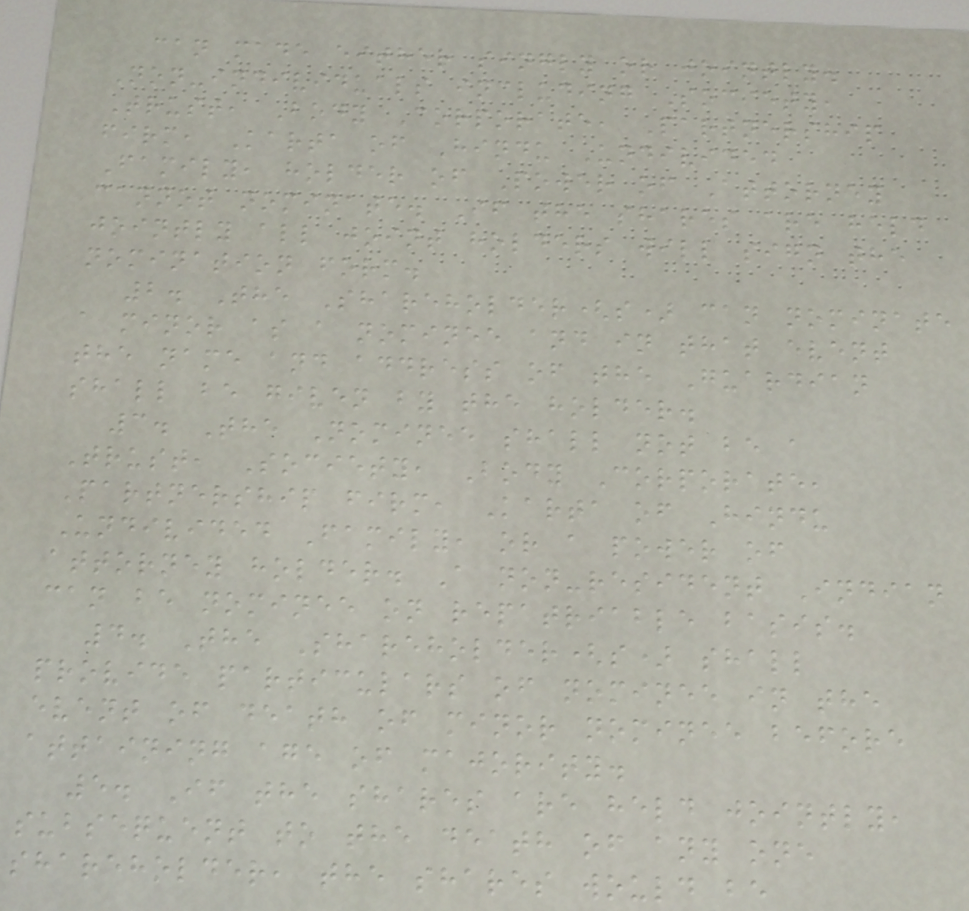can made either singly or jointly.
Non-individuals including Society,
Trust, Body Corporate, Partnership
firm, Karta of Hindu Undivided
Family, holder of Power of Attorney
cannot nominate. If the shares are held
jointly all joint holders will sign the
nomination form.
2. The Shareholder(s) can nominate
a minor as a nominee and in that event
the name and address of the Guardian
shall be given by the holder.
3. The Nominee shall not be a
Trust, Society, Body Corporate,
Partnership firm, Karta of Hindu
Undivided Family, or a power of
attorney holder. A non-resident Indian
can be nominee on repatriable basis.
4. The Shareholder(s) shall
provide particulars of nominee in the
event of death of minor nominee before
attaining age of majority.
5. If the shares are held jointly,
subsequent to the death of any one
shareholder, the shares would be
